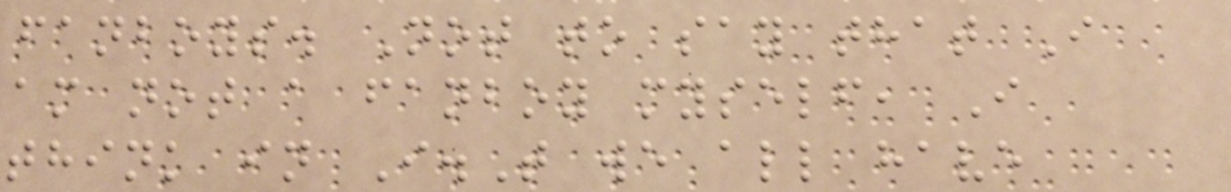fanboys. Not to say that I
am not a fanboy myself, I
think in I.T we all have
